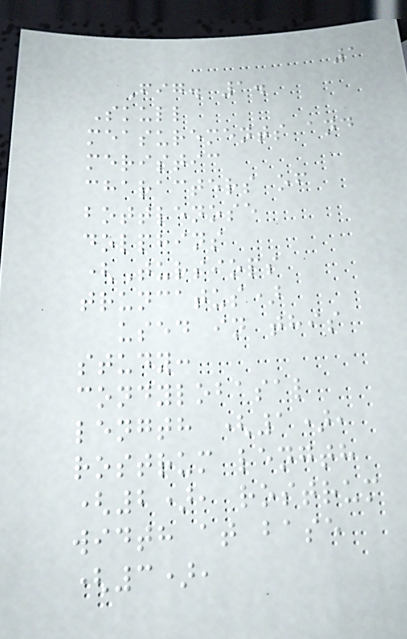1
Fig. 1.
Skull
measurements and
meristic
characters of
bottlenose
dolphins
(Tursiops
truncatus)
used in this
study:
condylobasal
length (1),
rostrum length
(2), rostrum
width at base
(3),
